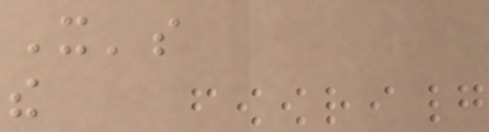It's
the
